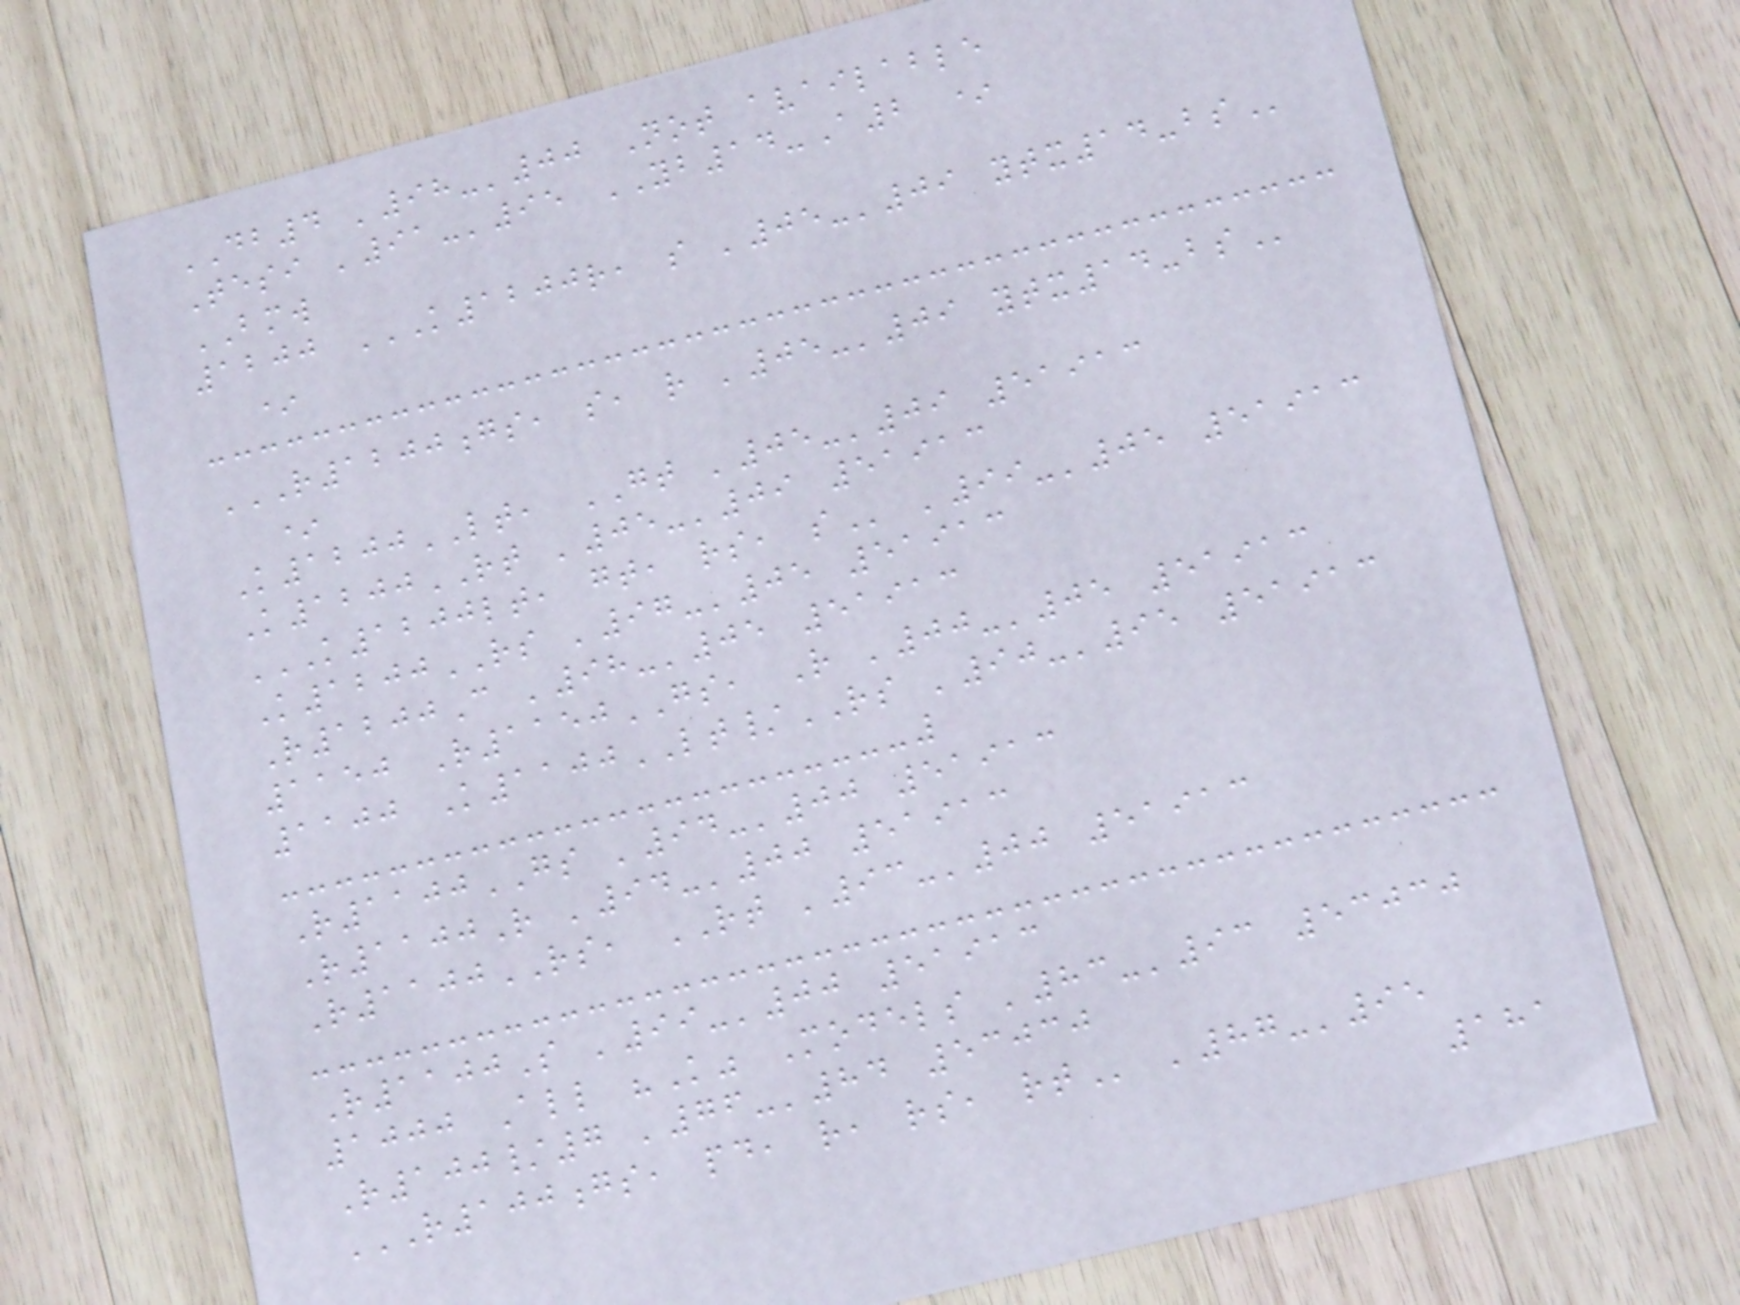DB4 '98-'00 Not available
Tesi '91-'95 YB14-A2 *
BMW
1200 K1200R, S '05-'09 YTX14-BS
*
R1200GS, S, R '05-'09 YTX14-BS
*
K1200LT, GT '05-'09 51913
K1200RT '05-'09 51913
K1200LT, GT, RS, S '99-'05 51913
K1200RS '97-'05 51913
R1200C '98-'05 51913
1150 R1150GS, R '00-'05 51913
1100 K1100LT/RS '90-'95 51913
R1100GS '94-'00 51913
R1100R '94-'00 51913
R1100RS, RT '93-'00 51913
R1100S '99-'00 51913
1000 All "K" Models '83-'93 53030
R100/7 '76-'84 53030
R100GS, PD, R, RS, RT '87-'95
181
